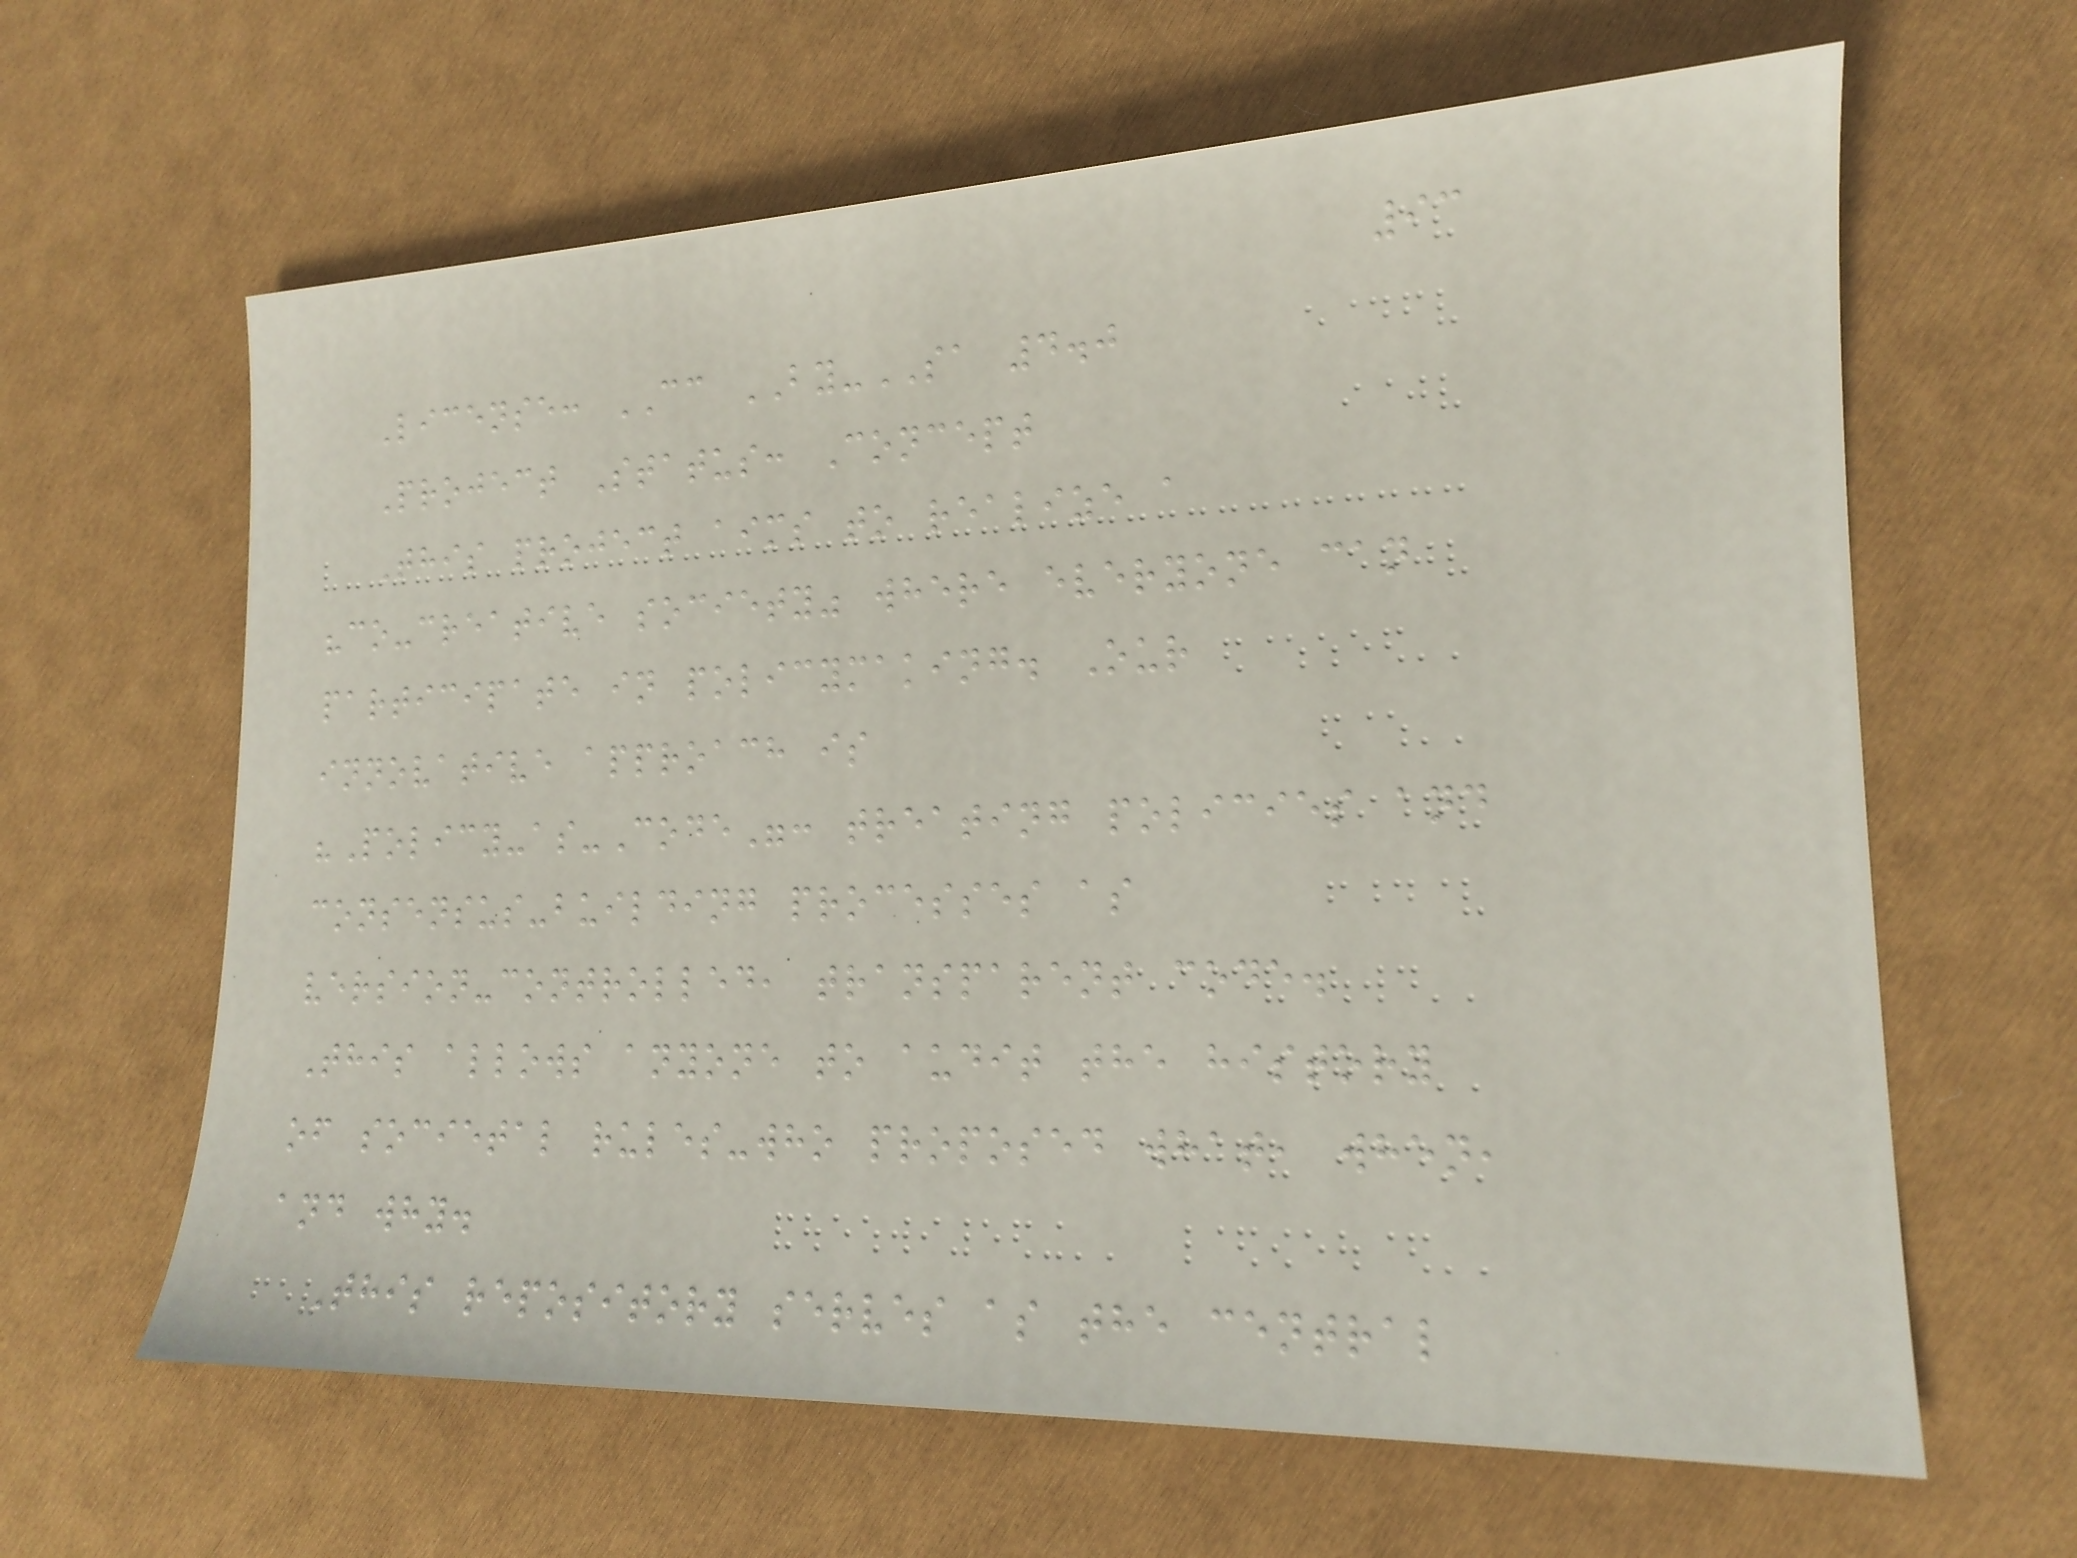93
License: CC BY-SA 4.0
Project Status: Concept
This project aims to realize a
"co-creative society" where everyone can
participate in policymaking. Our
innovative approach is
"Policy-as-Code": treating policies and
consensus-building processes as
version-controlled, transparent code.
This allows anyone to audit the history
of societal rules-who proposed what, when,
and why.
This repository serves as the central
